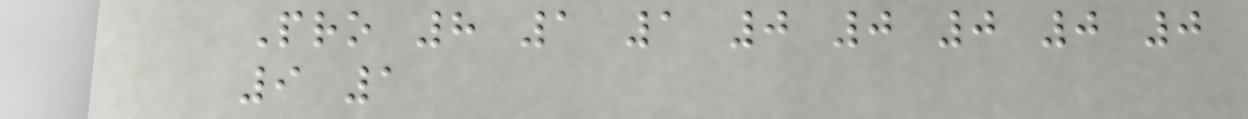Pro 8 1 1 0 0 0 0 0
9 1
